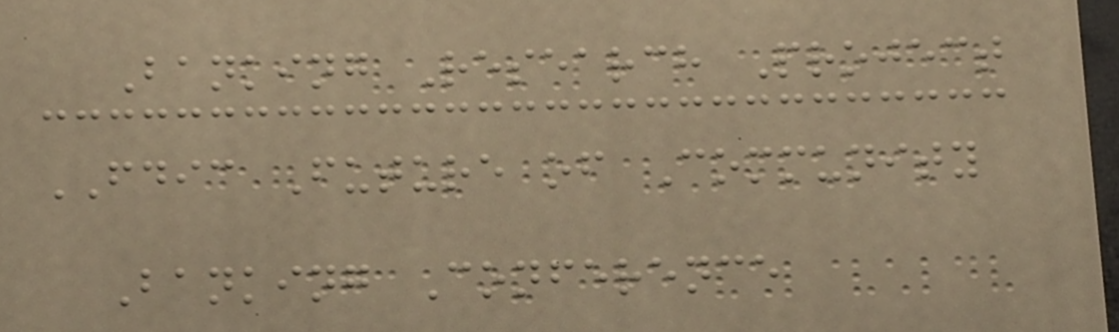Banking Research Project
FDIC Future of Community
Banking Conference
